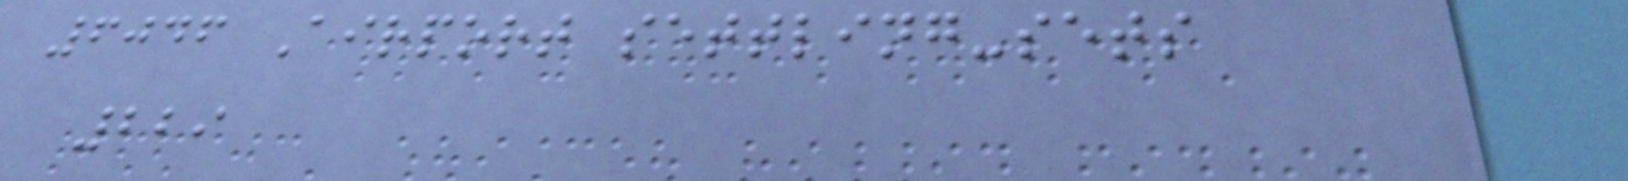6046 Airport settling-sets
229
